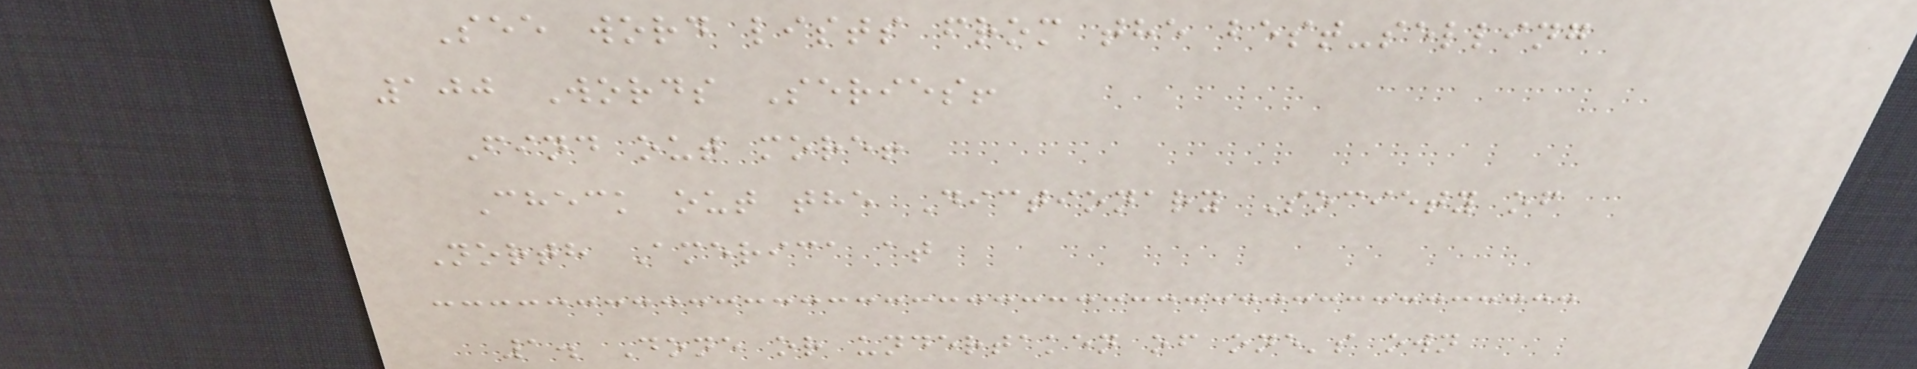See word lists from the best-selling
100 Words Series!
Find out more!
Check out the Dictionary Society of
North America at
1. Done or undertaken of one's own
